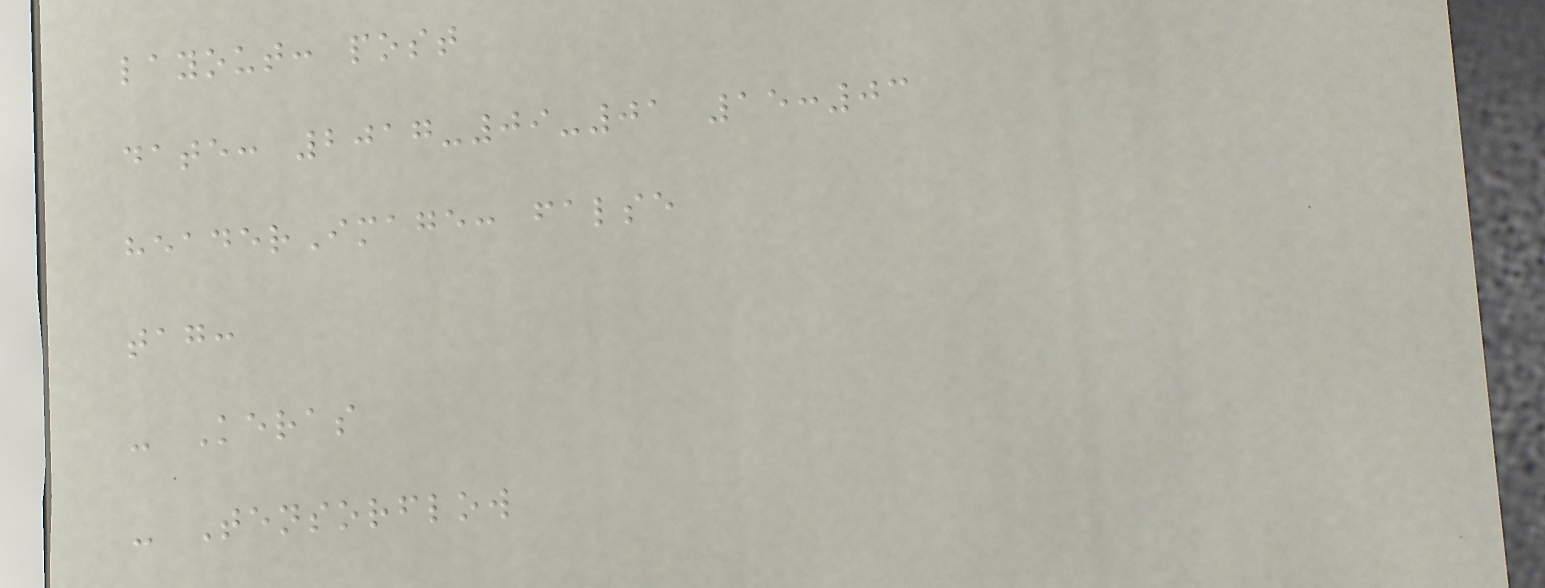layout: post
date: 2017-09-01 15:03
headerImage: false
tag:
- Keras
- Tensorflow
